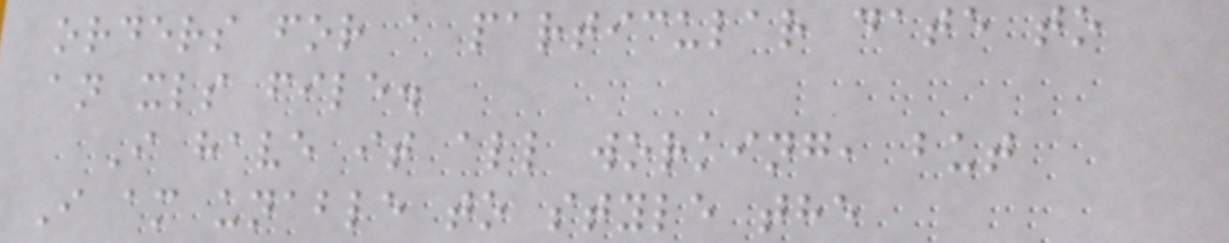orders for a particular date to
an xls file.
I have it all working, but
I am unable to style the
